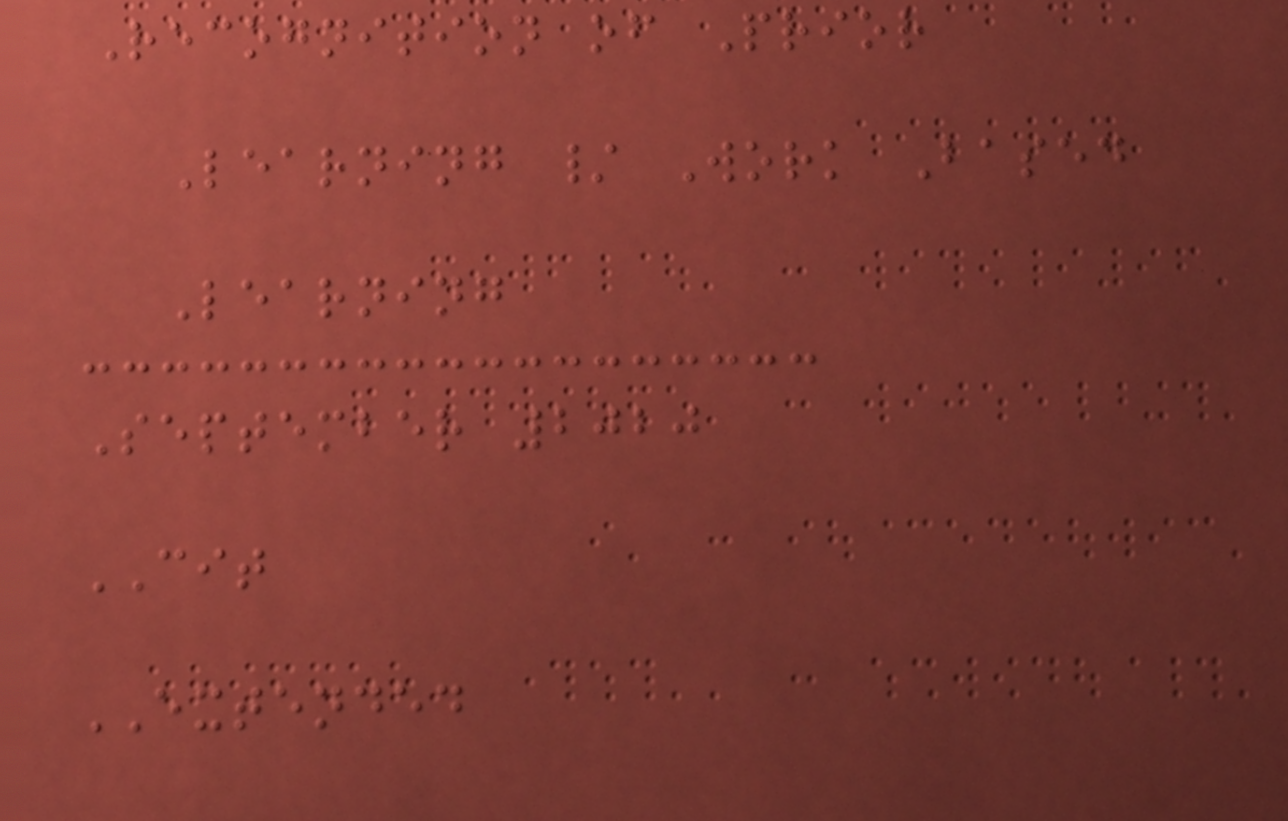Recognition of Prior
Learning / Work Based
Learning
September 2020
CIT
EXTENDED
